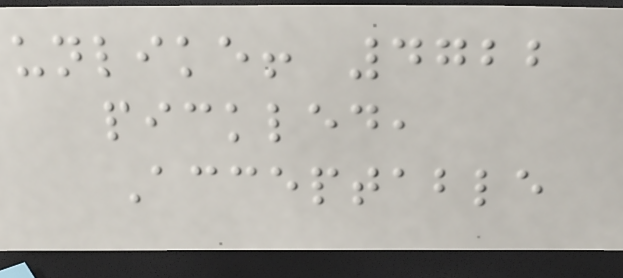unlike! 4722
pickled,
Acceptable
